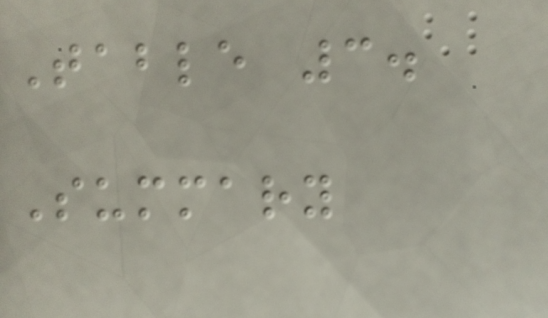Table 3.
Summary
